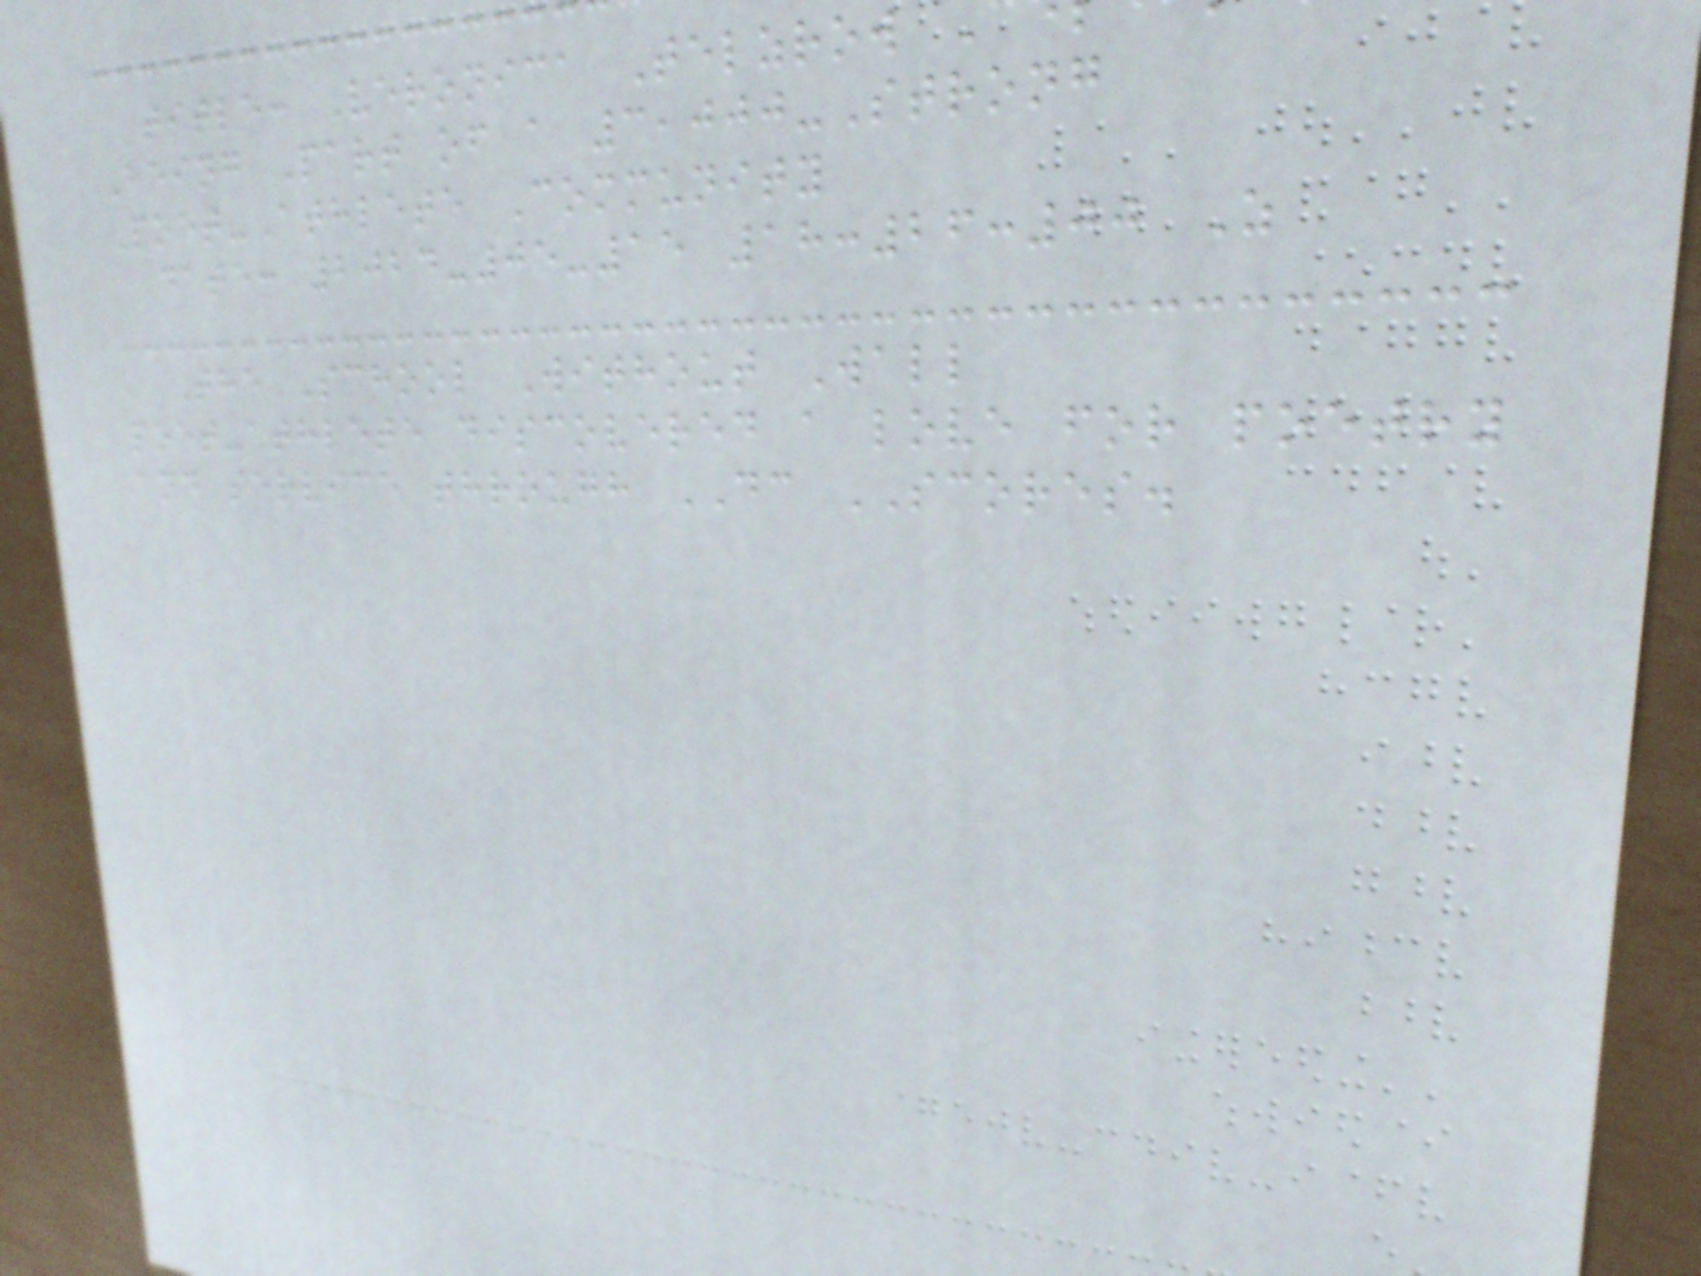title: Veronica Telzrow
Being Part of a 3,000-Strong
Poet-Athlete Community
date: 2024-05-15 18:26:00 Z
The School Without Wall
poet-athlete discovered a love for poetry
and service through DC SCORES.
